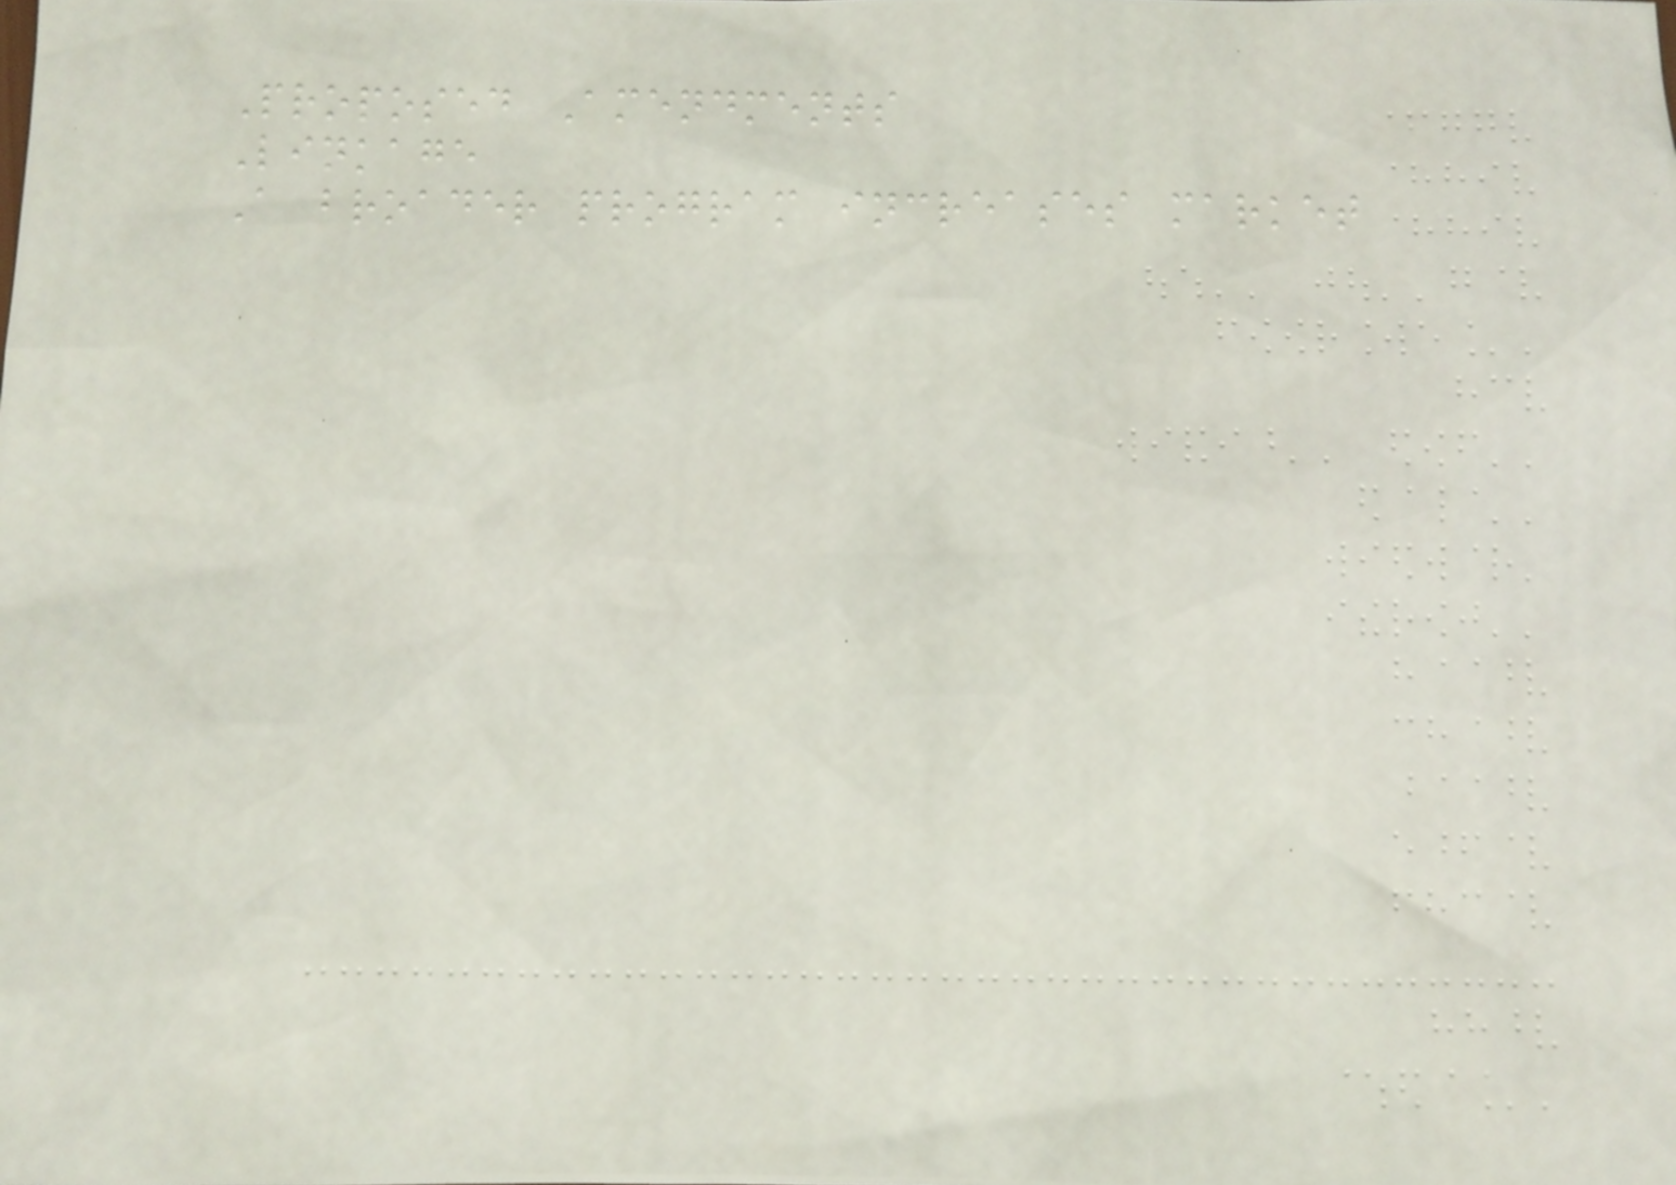Proposed Amendments
Linkage
A broader program increases market
